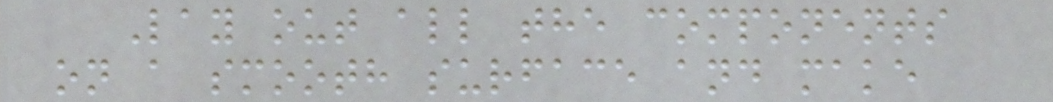Lay out all the components
on a smooth surface and make
